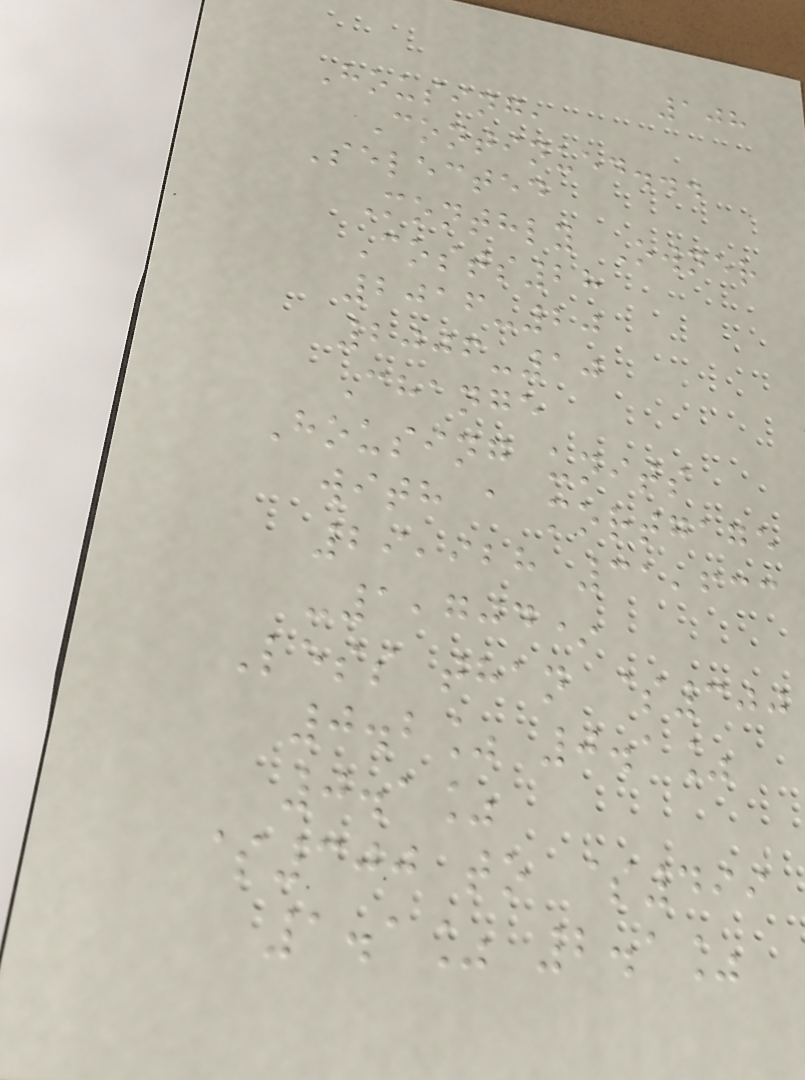108
Housing,
Continued...
Selected
Monthly Owner
Costs28
2016-20
2006-10
Change
Housing units
with a mortgage
29,928 31,633
-1,704*
Less than $300
0.2% 0.1%
0.1%
$300 to $499
1.1% 2.1%
